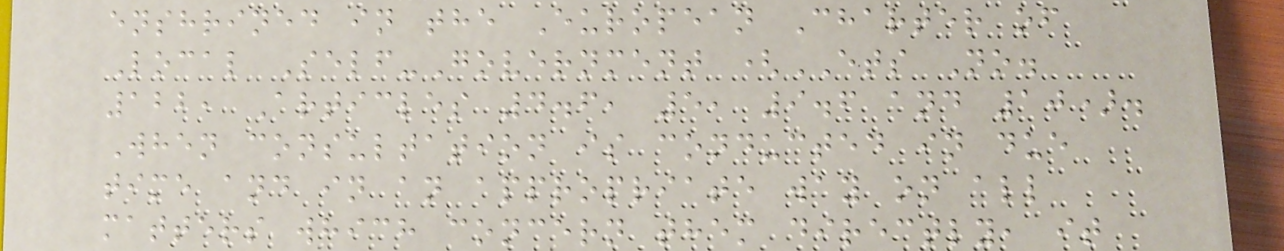enshrined in the European Charter of
Local Self-Government (ETS No.
122, Articles 4.6, 5, 9.6 and 10).
When consultation is conducted in due
time and in an appropriate way on all
matters which concern them directly, it
